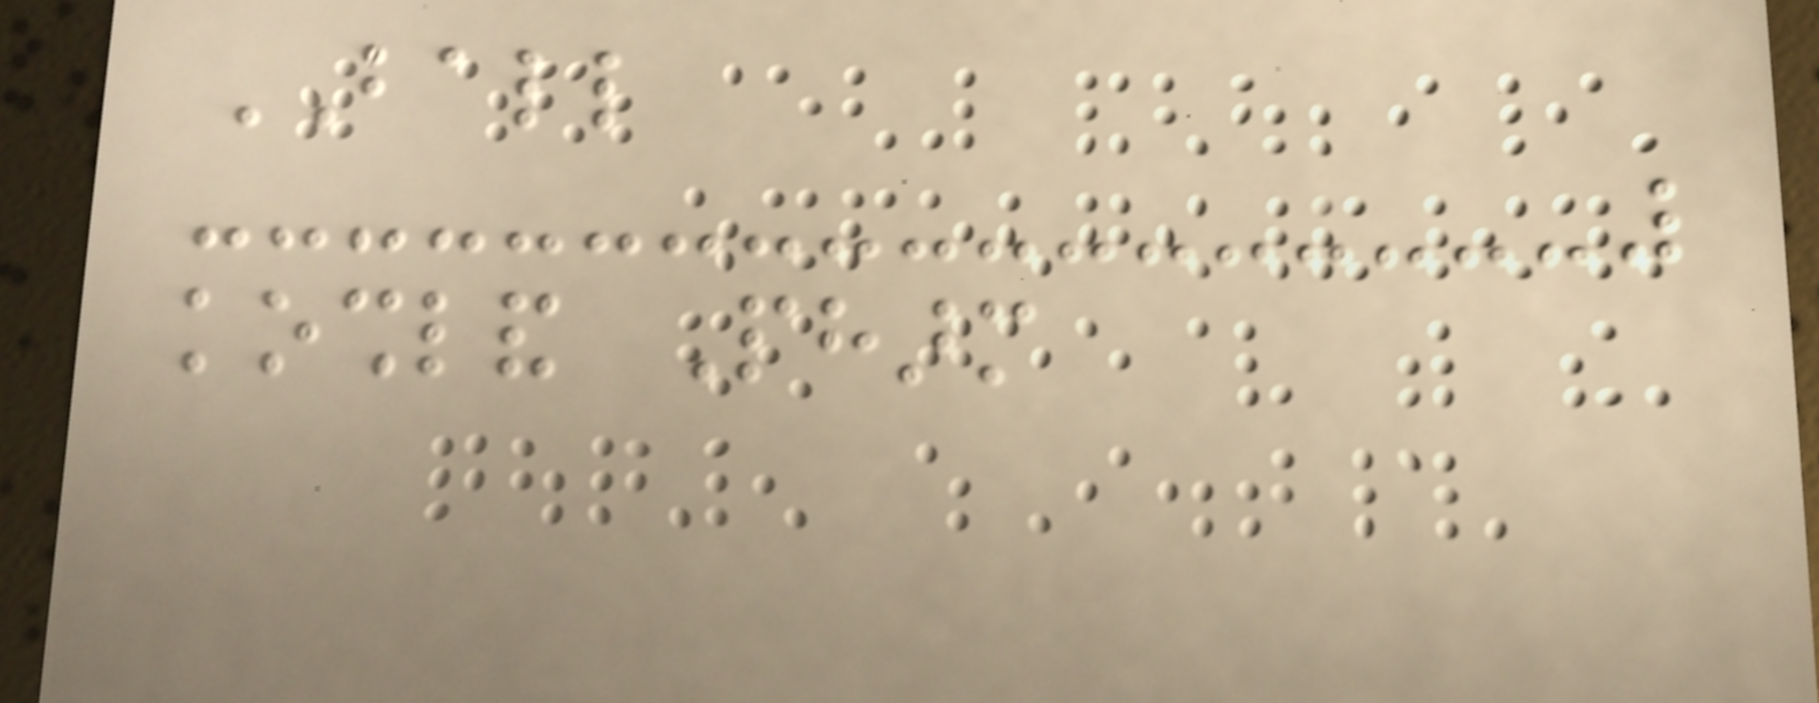BALL
koshland Pharm
